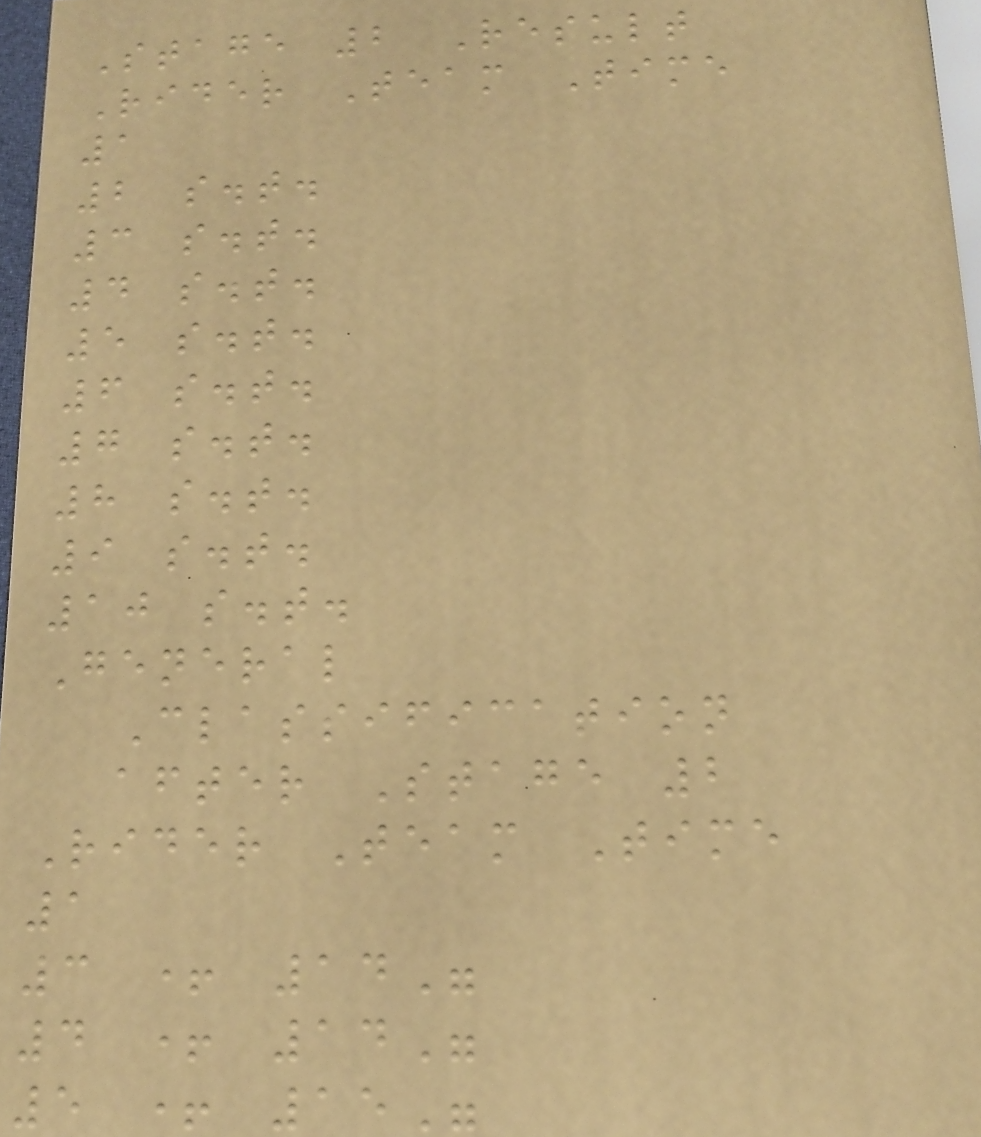Stage 2 Result
Rider Team Time
1
2 s.t.
3 s.t.
4 s.t.
5 s.t.
6 s.t.
7 s.t.
8 s.t.
9 s.t.
10 s.t.
General
Classification
after Stage 2
Rider Team Time
1
3 + 14"
4 + 14"
5 + 15"
